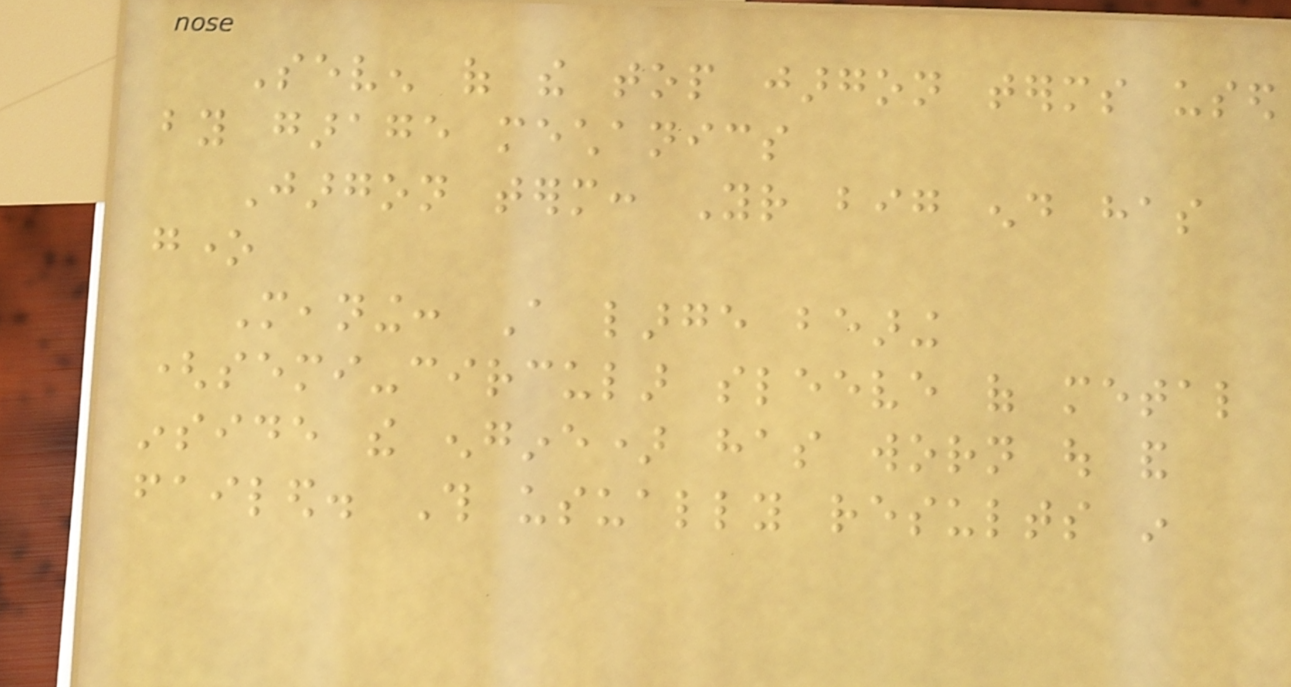Seven of the top jargon terms used
by garage mechanics
Jargon term: Your big end has
gone
Meaning: A large bearing
(semi-circular sleeve of metal
inside the engine) has worn out and
failed. This usually results in
